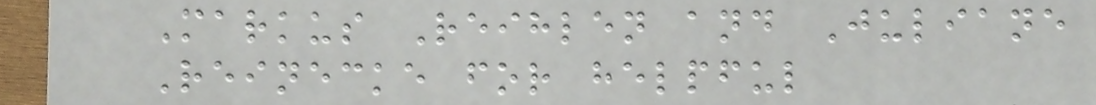Markus Reihlen and Juliane
Reinecke for helpful
